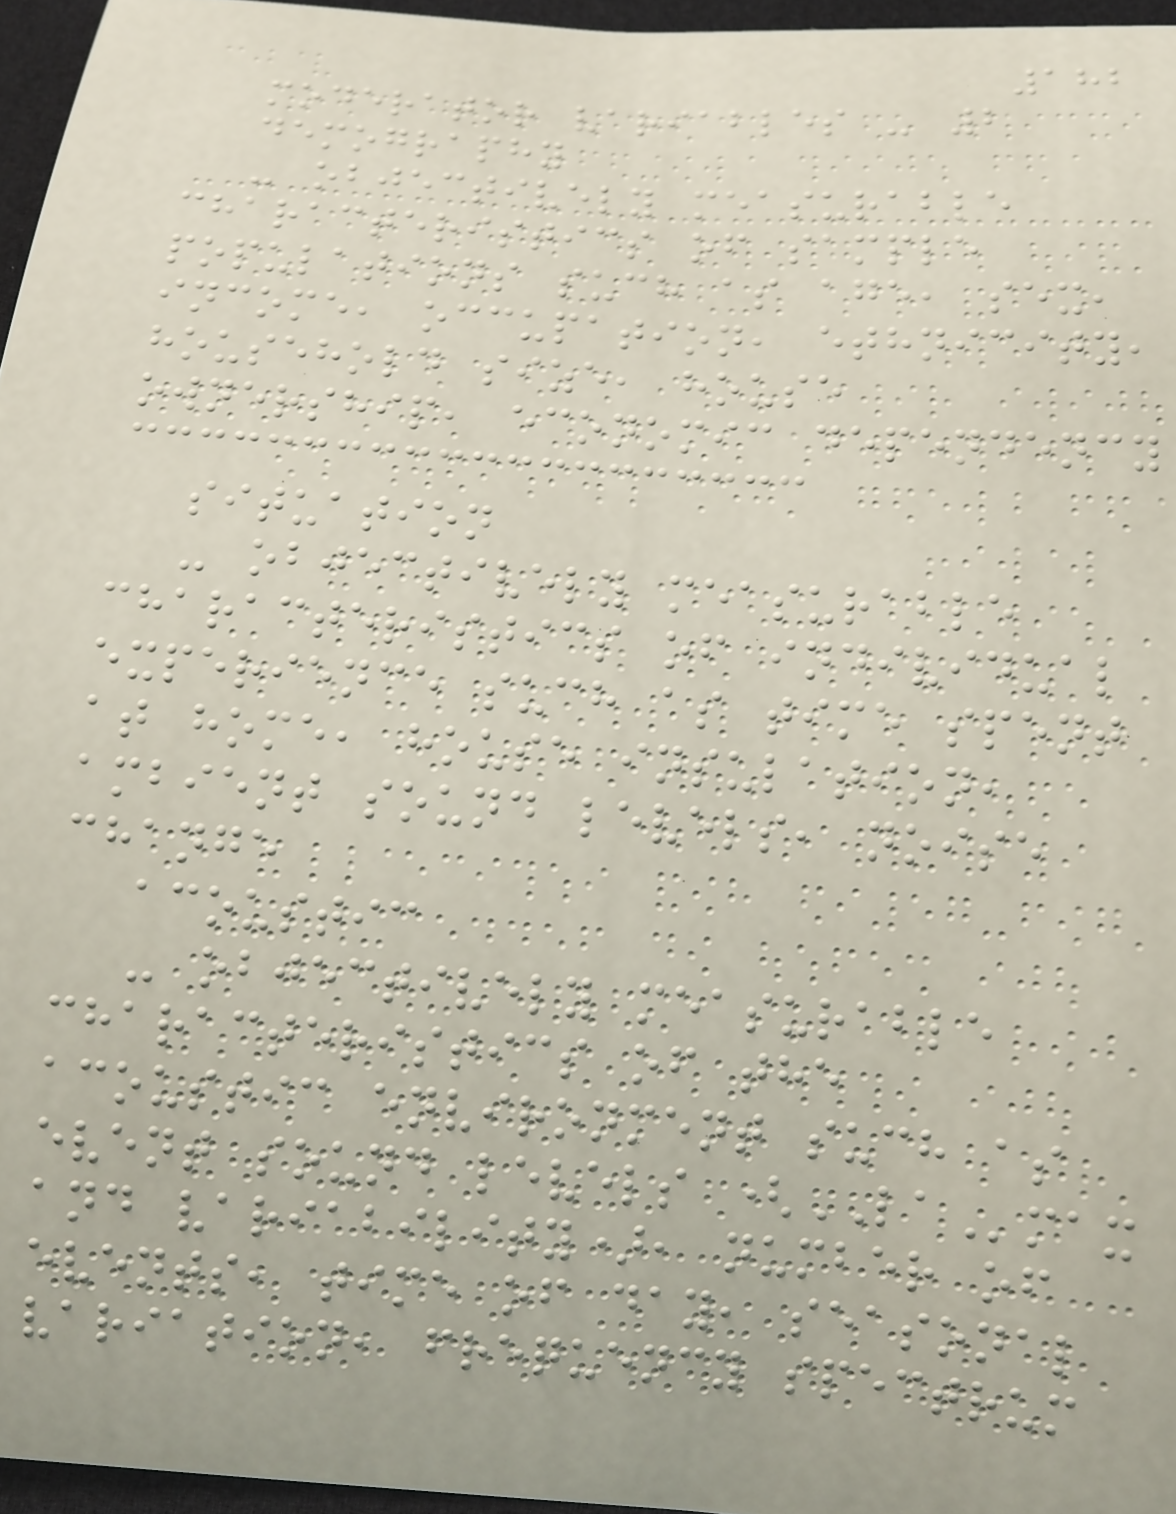182
moderator variables - 2
demography
- objectively measurable
characteristics of sample
populations such as age, sex,
income, occupation, ethnicity,
household size, house
ownership, economic dependency
situation
- objectively measurable
characteristics of individual
experience such as time spent
at home, house insulation,
ambient sound levels, noise
change
acoustic
- objectively measurable
characteristics of the
acoustic environment such as
event sound levels (LAmax
and variability), number of
events, time of day, seasonal
variation, frequency spectrum
